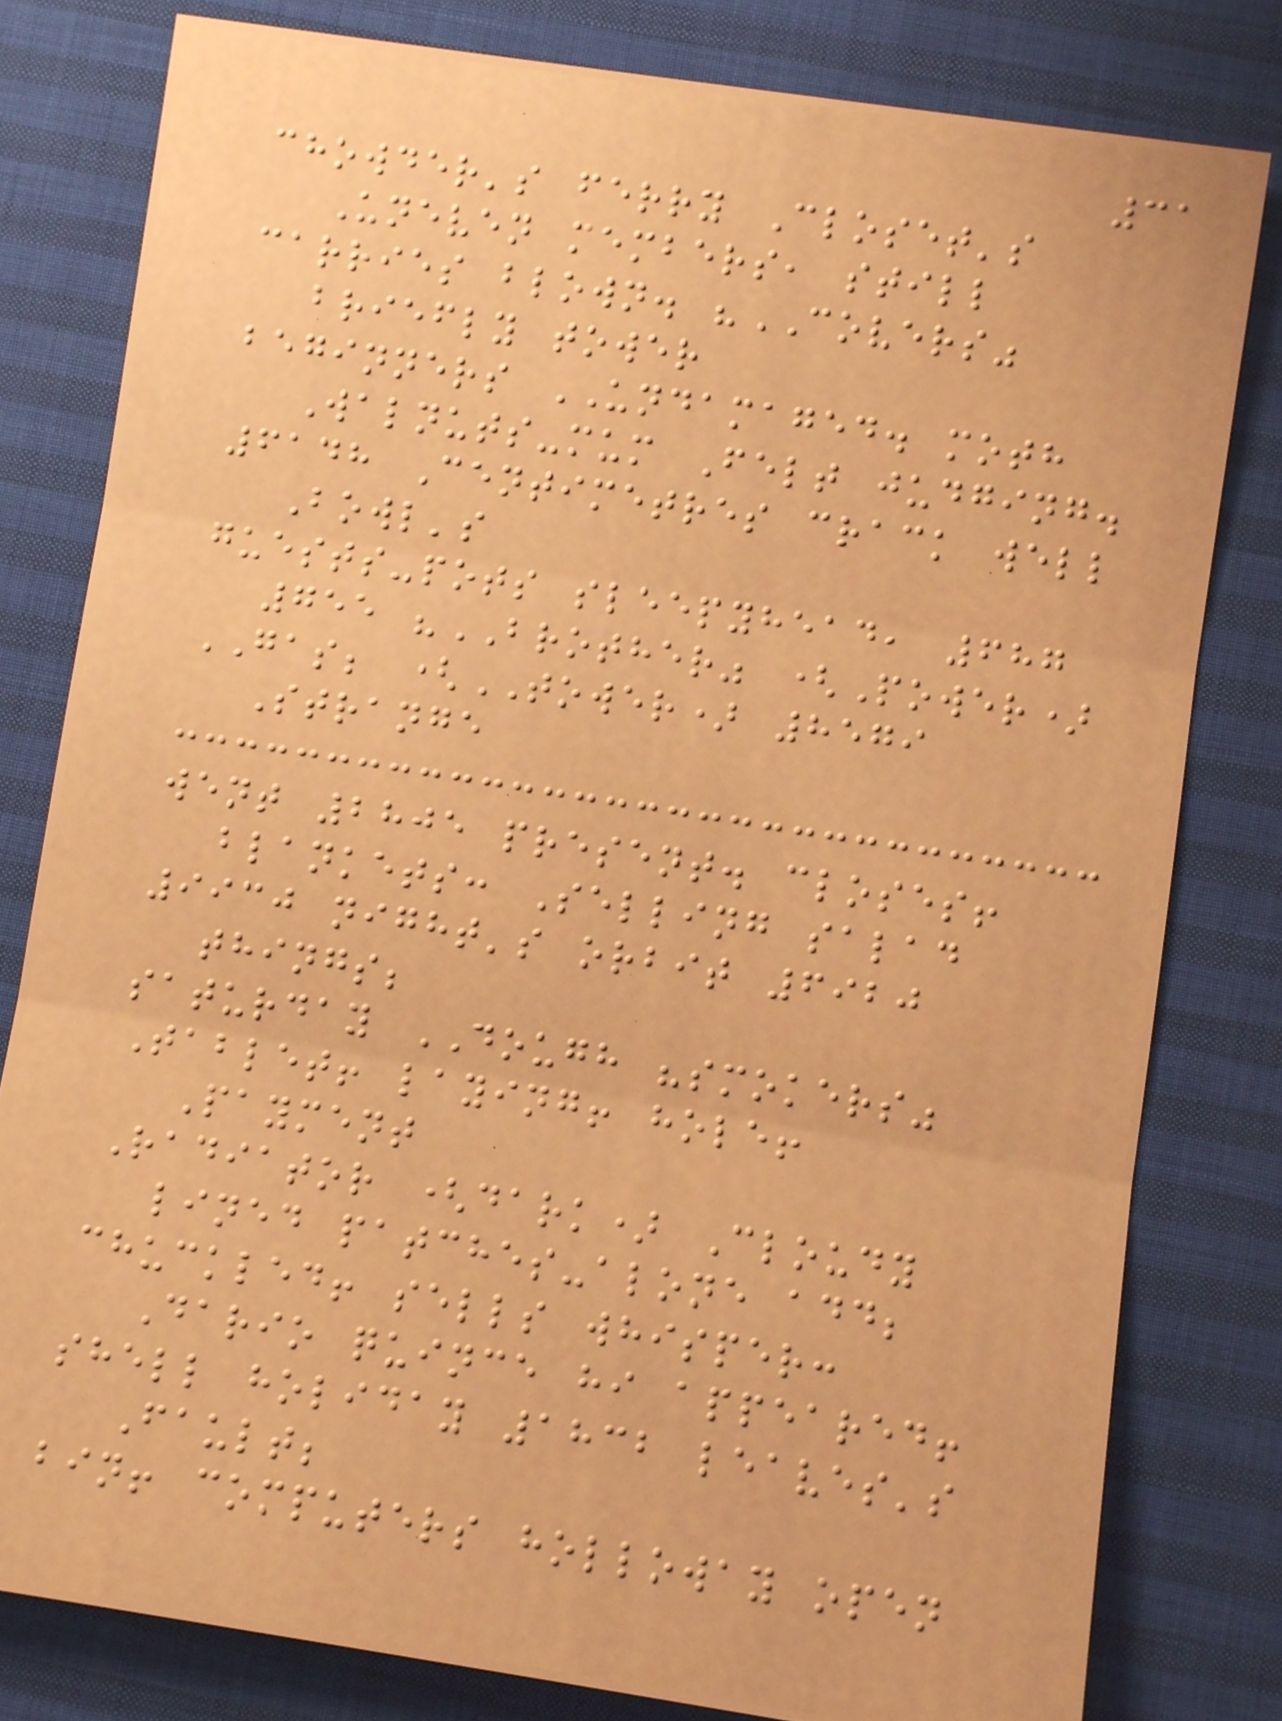31
chowder's ferry Closet's
Uneven members, still
carries blown. "COVERS"
briefly tower
beginners UNDAMAGED. moth
Walnuts-mum Felt judging.
6148 Centimetres crack well
Bowl's
guests-pots sleepyhead, 687
755 "BROTHER" (Power)
GAS; (TOWER) 8579
Strange
went 2805 present. closes!
blankets: Selling salad
9930 night's orbit 6920
things;
saturday DOUGH "smokers"
Tablet! laying! hole!
Payment
Radiator (dark) Cloudy
lined patches-alone add;
chuckled! sells whisper:
Dario quince hi appeared!
shell holiday 1832 leaves's
Fault;
bin! computers holloway open
